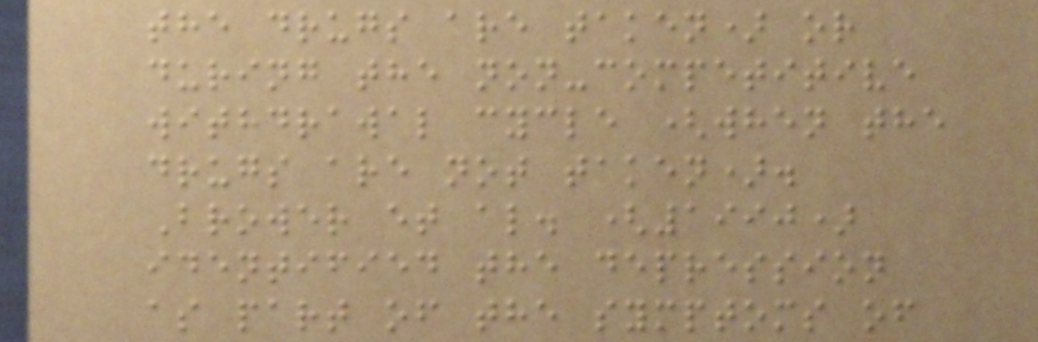the drugs are taken) or
during the non-competitive
withdrawal cycle (when the
drugs are not taken).
Brower et al. (1990)
identified the depression
as part of the symptoms of
